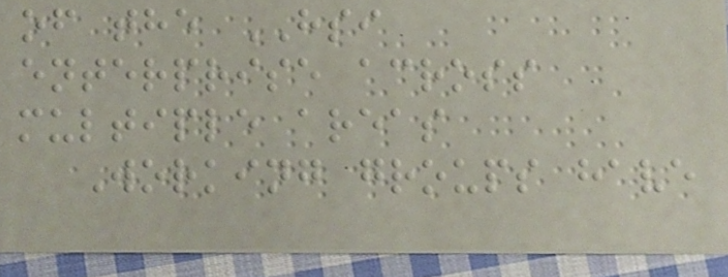of the HSI
enterprise across
multiple areas
Working groups have
